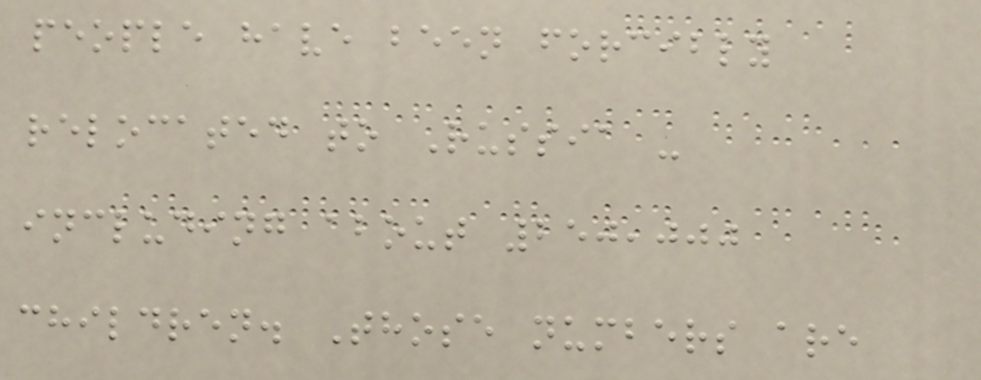people have been forcibly
relocated to Russia -
including about 250,000
children. Those numbers are
